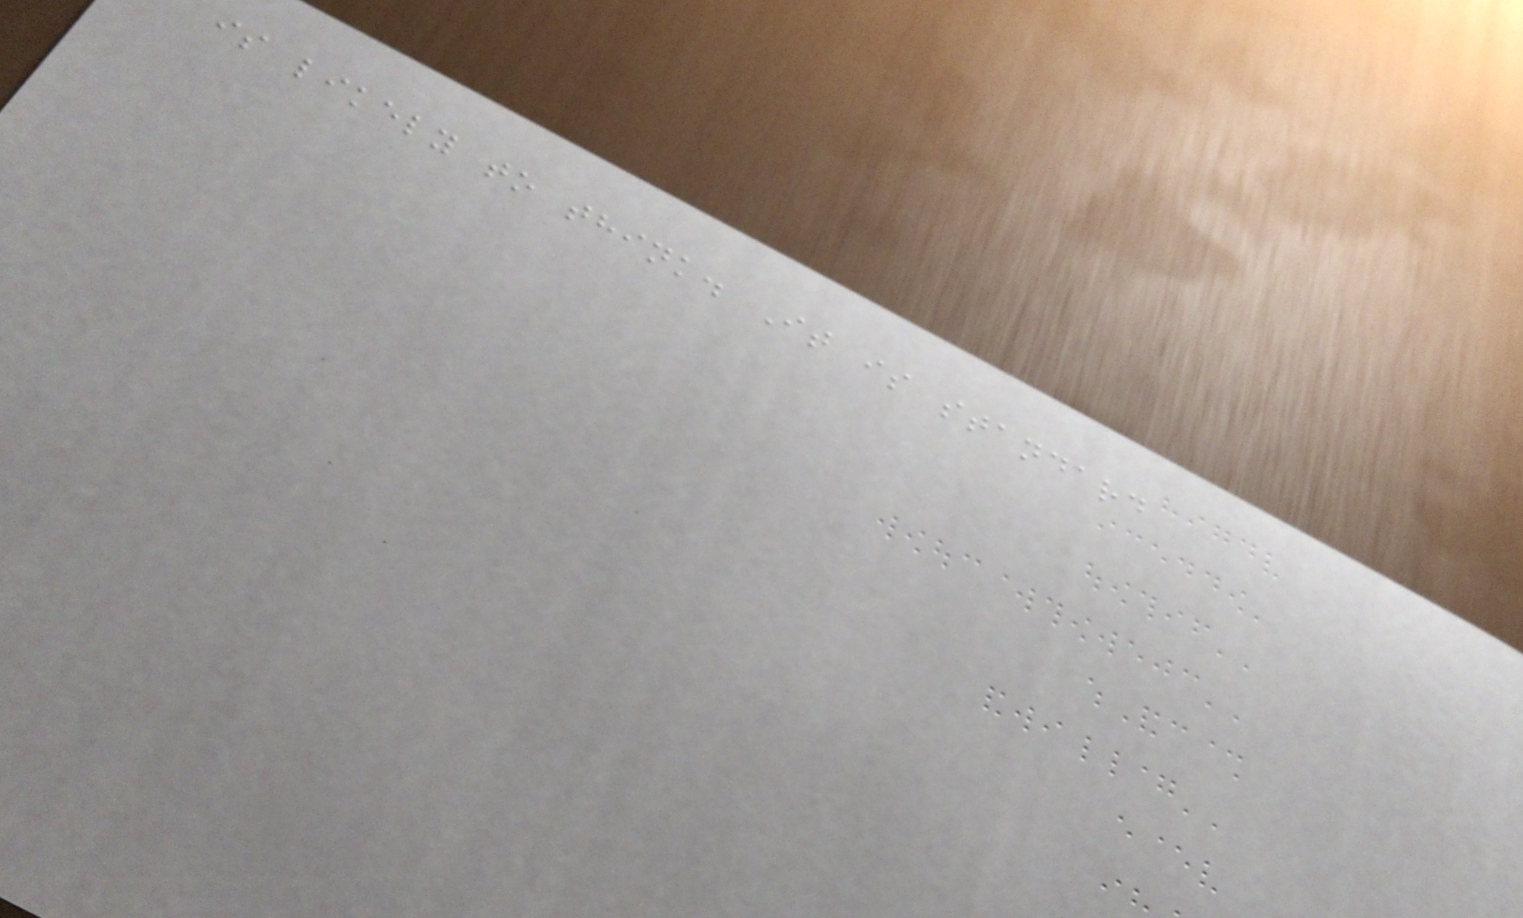is likely to think. It is standard
